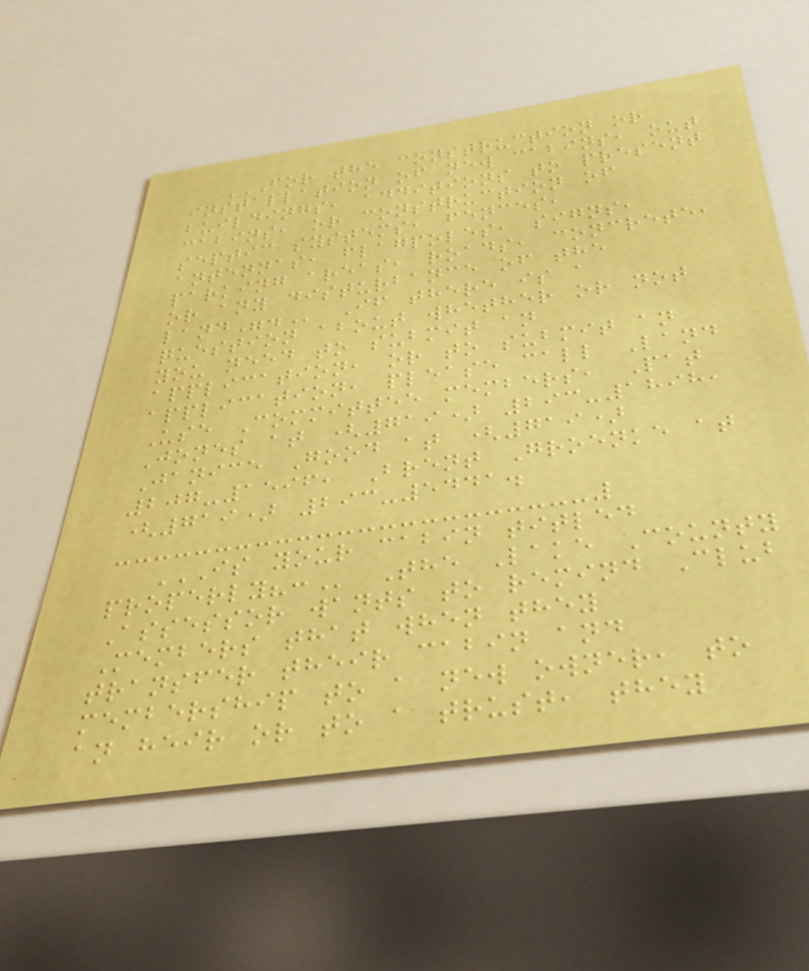FOR THE CONSTRUCTION OR
INSTALLATION OF NEW CABINS, OUT
BUILDINGS, ADDITIONS TO PRESENT
CABINS, OR CONSTRUCTION OF
SEPTIC SYSTEMS, FENCES,
ANTENNAS, FLAGPOLES, SIGNS,
PARKING AREAS, ROADS, CONCRETE,
OR ANY DISTURBANCE OF THE
LAND". If there is a
question about whether or not
you need to submit an
application, or to submit an
application, please call Land
Use Committee members, Pat
Jones at (719) 293-1898,
Janice Good at (719)
207-1596, Brent Groenke at
(719) 293-5441.
IS YOUR CABIN TITLED
PROPERLY?: The Lake County
Assessor wants to remind Club
Members that when they
transfer their cabin and
membership to a new owner, to
an heir or to a trust, they
